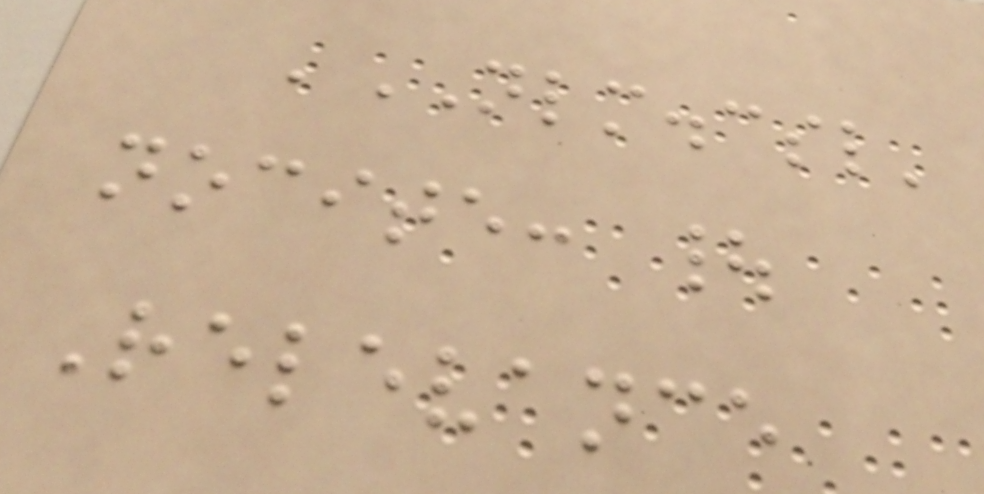'NLM.csl'
nocite: |
Relevance
